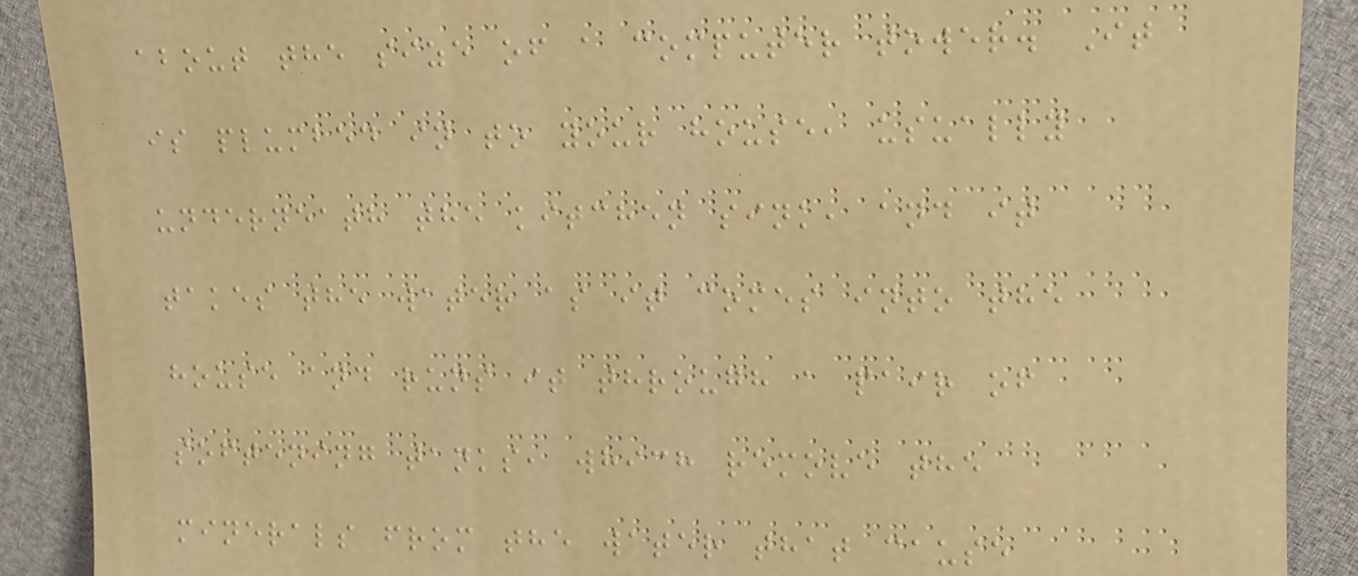about the size of a computer tower. It
is plumbed in to your house, usually
underneath the kitchen sink, and it
takes the water as it comes into the
house and runs it through a pair of
softening tanks, which remove the
minerals from the water that cause
